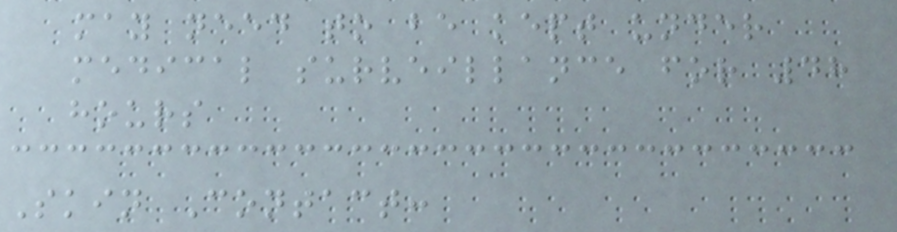may need to be kept under
medical surveillance for 48
hours
Skin Contact:
